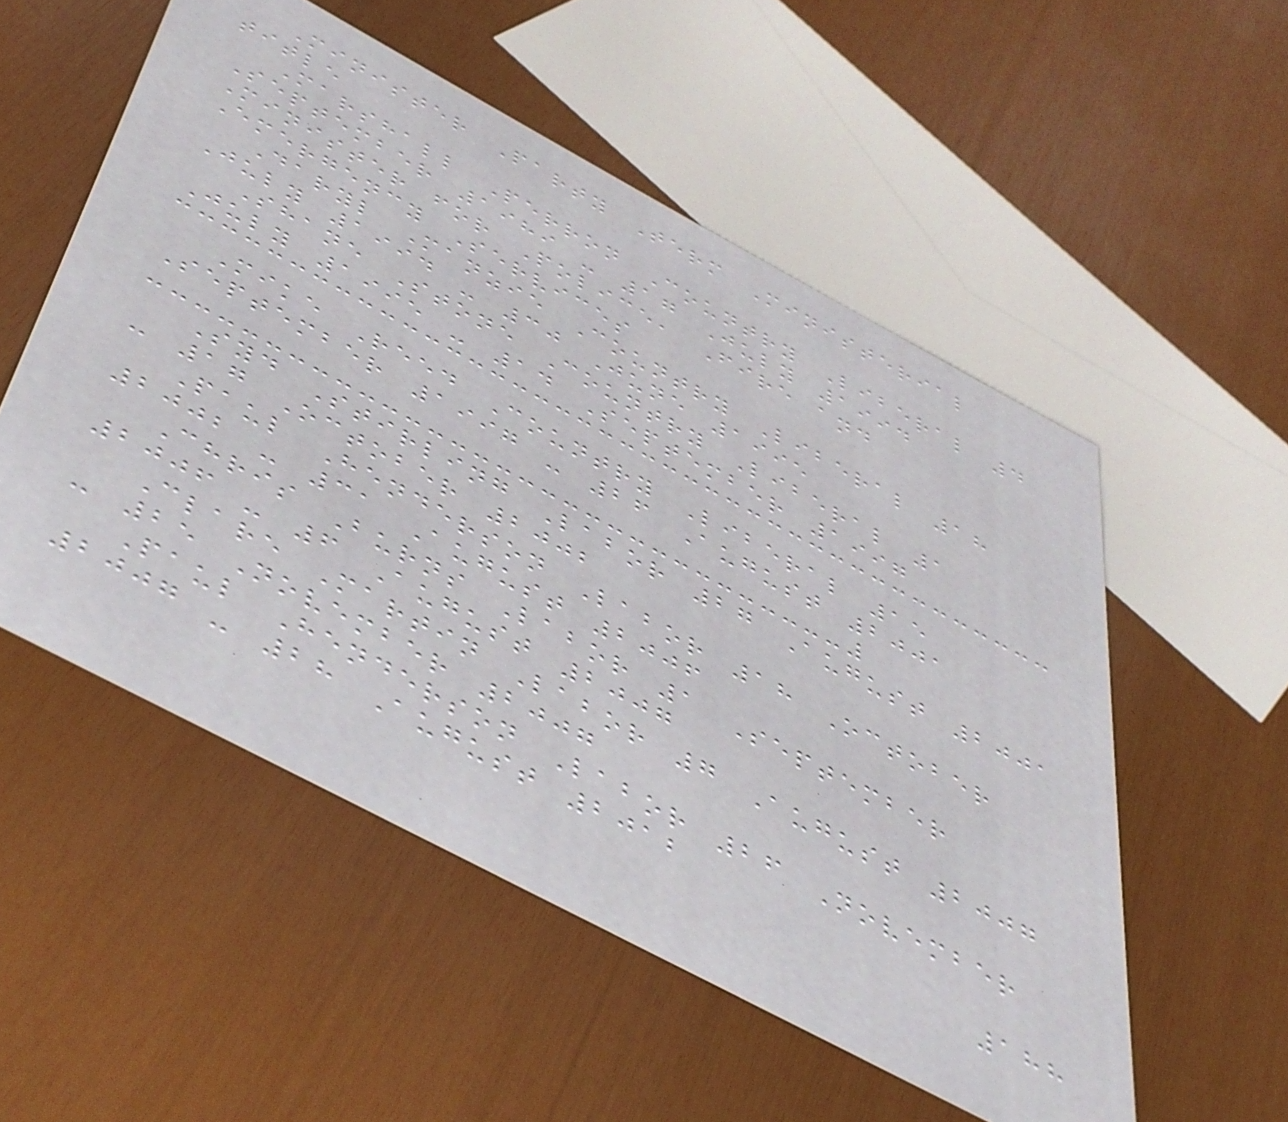Minister Party Term Ministerial
title
Marshall Perron Country Liberal 4
September 1989 - 17 July 1994
Minister for Police, Fire and
Emergency Services
Daryl Manzie Country Liberal 18
July 1994 - 30 June 1995
Shane Stone Country Liberal 1
July 1995 - 14 September 1997
Mike Reed Country Liberal 15
September 1997 - 26 August 2001
Syd Stirling Labor 27 August 2001
- 17 October 2002
Paul Henderson Labor 18 October
2002 - 31 August 2006
Chris Burns Labor 1 September
2006 - 6 August 2007
Clare Martin Labor 7 August 2007
- 25 November 2007
Paul Henderson Labor 26 November
2007 - 28 August 2012
188
